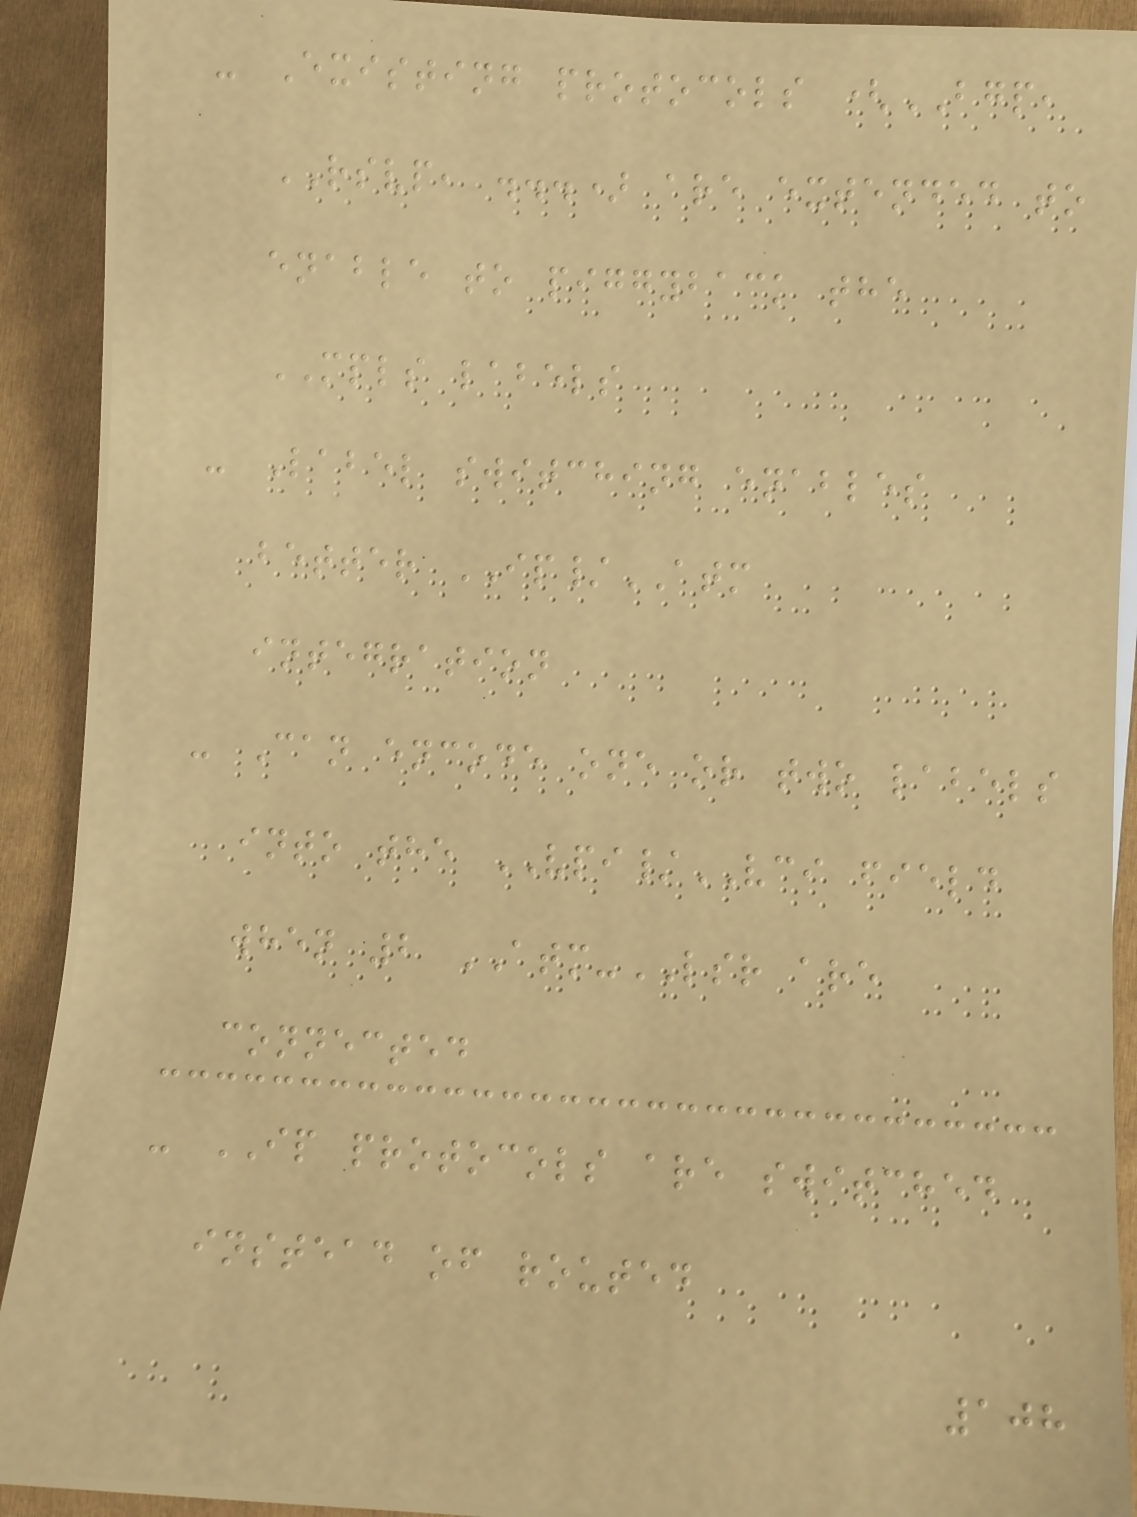- Existing protocols (BGP,
RSVP, ...) are extended to
enable to piggyback the
MPLS labels
- Label switching enables
better IP/ATM
integration
- Can encode one or two labels
into the VPI/VCI field
when 2 ATM-LSR are
connected
- IP protocols are switched
instead of routed
108
